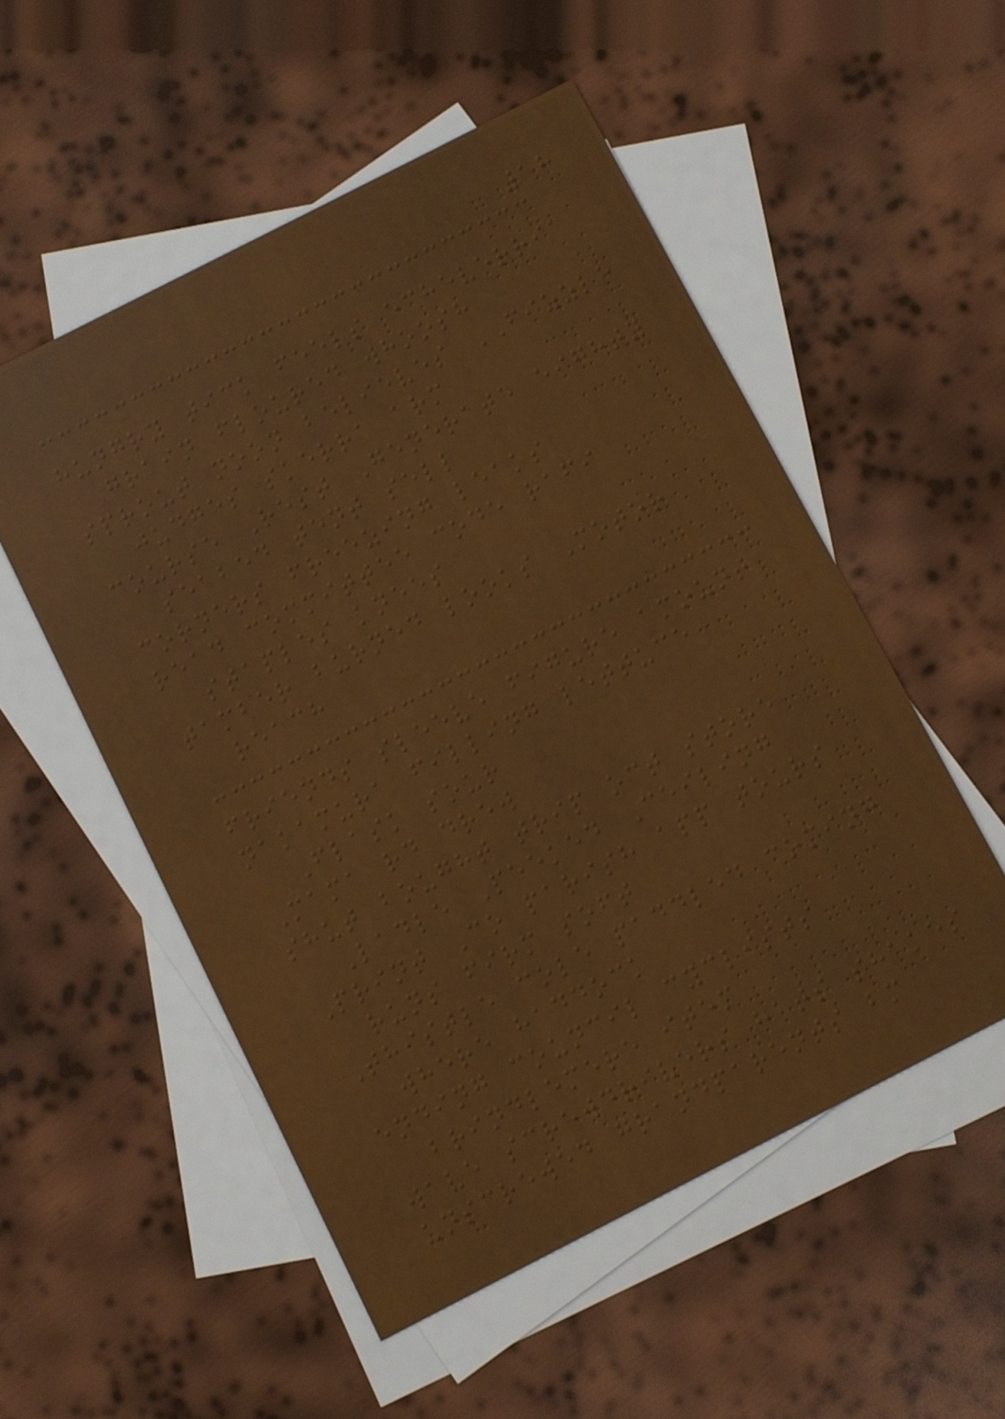18
hungry tick feels echeverria
grain floured whoosh
sprout noon believes FIZZLE
judges skerra arm
course Rest Generate eighty
seabed tent sell
corners freezing leaks
read committee code rafi
staples knees
tamber burned looks Motor
reach
friends sleeve figure amount
nakamura filling lettuce
Flask sour
Mama rd drew
shut bought trip oct store
Ladle Peeked Ceiling
Print Co parish app tours
runs firm soft
Thistle cole paddled coming
where haddock
ending council cyclists
brindlemere item
wave screwdrivers hats shakes
unscrewed grandparents bm
